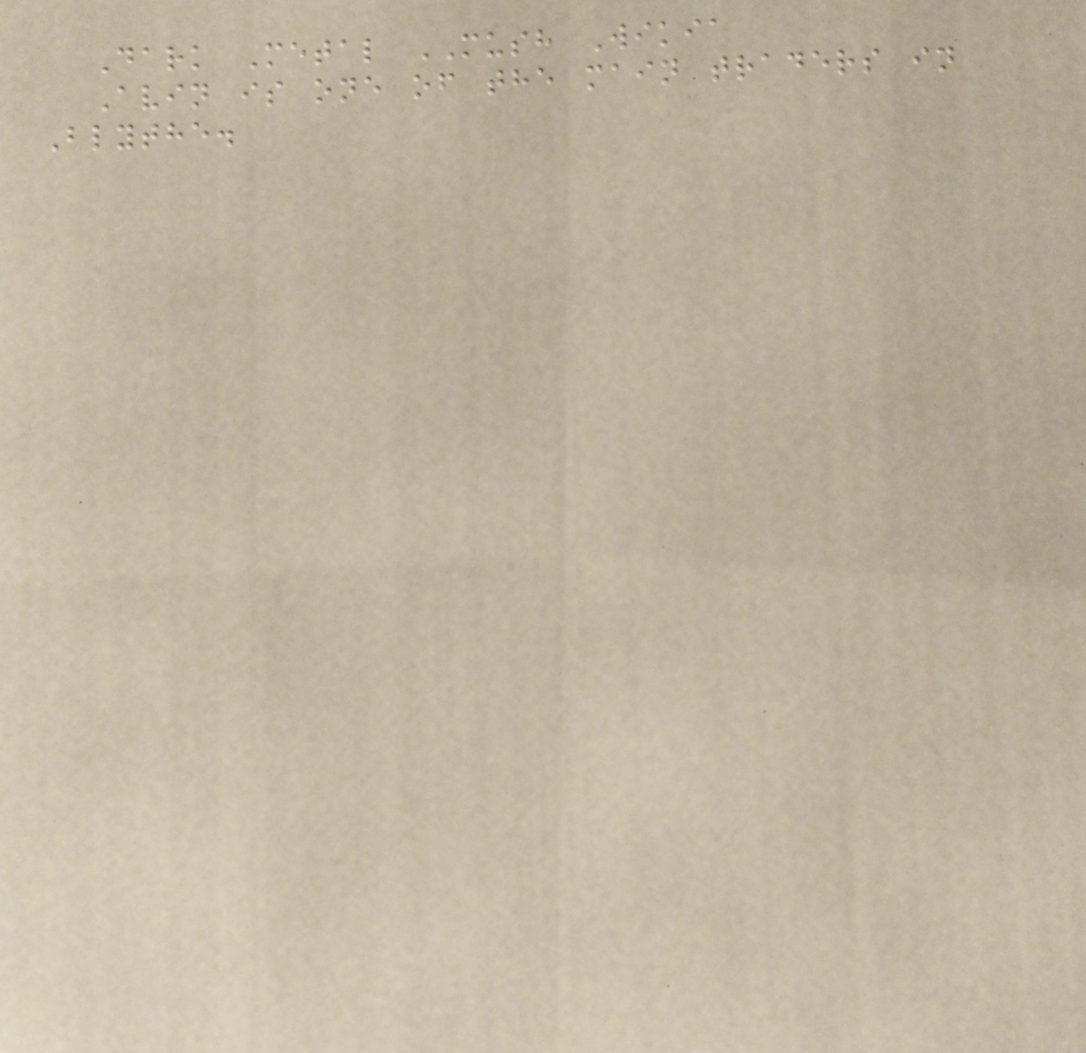Dark Metal MUSH Wikia
Avin is one of the main traders in
Blythe.
